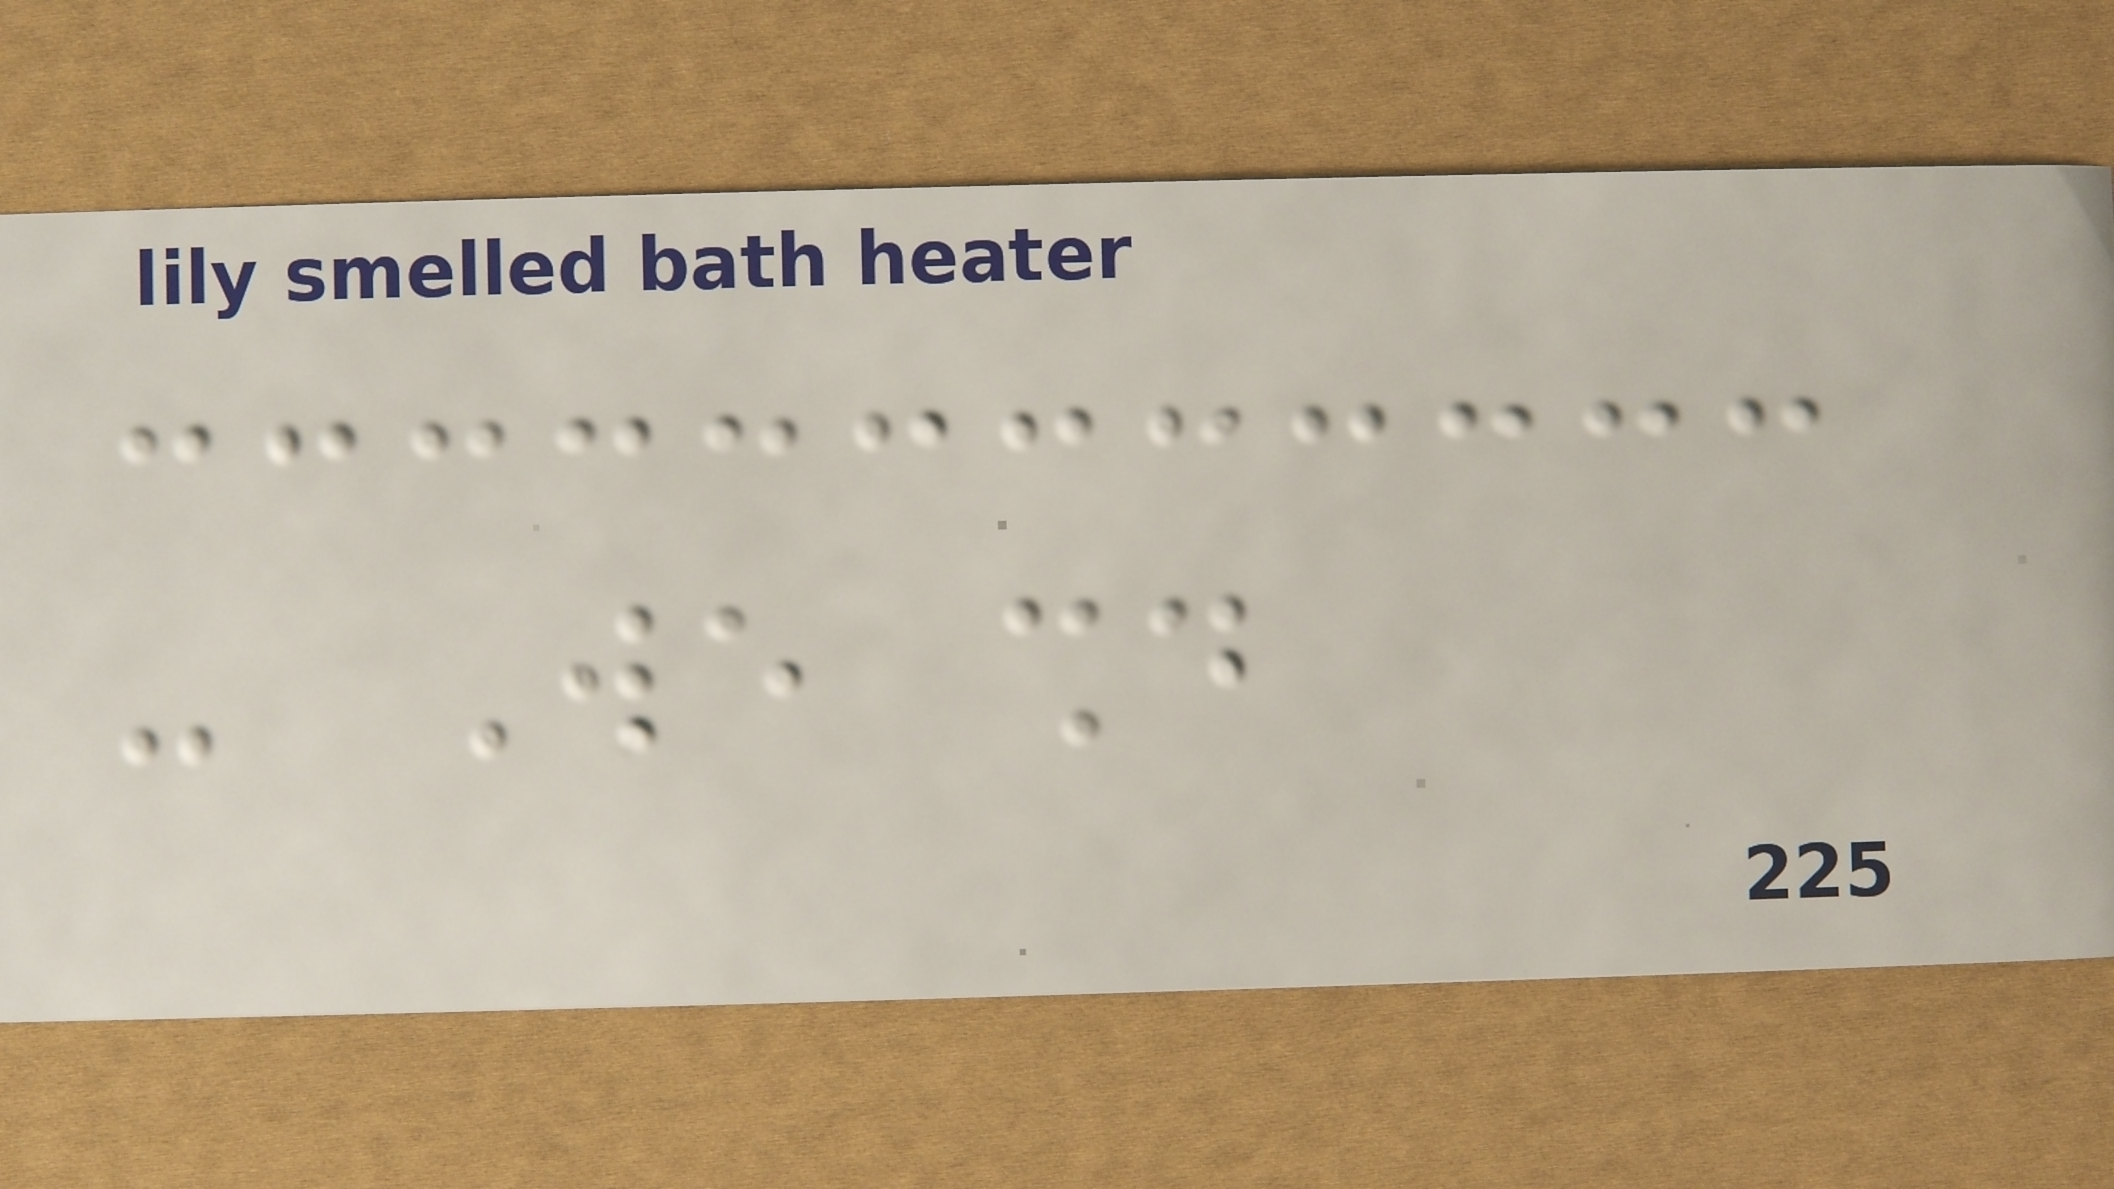- We should
